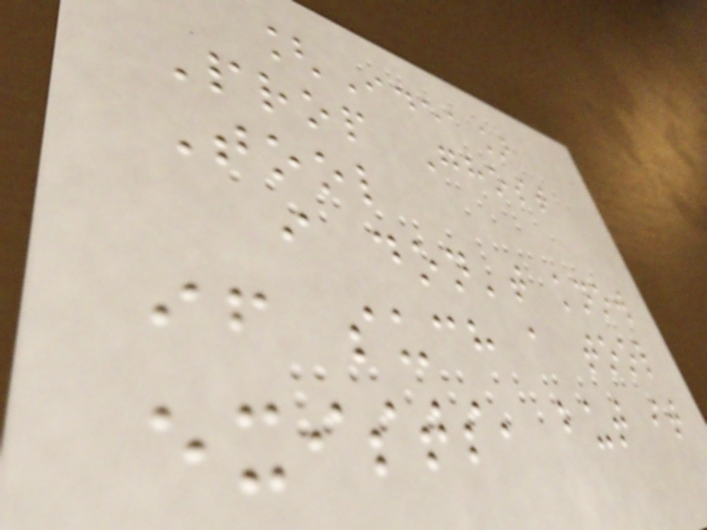[Idea]
Prop Ghost
Tool
i don't know
if such a tool
exists, but it
